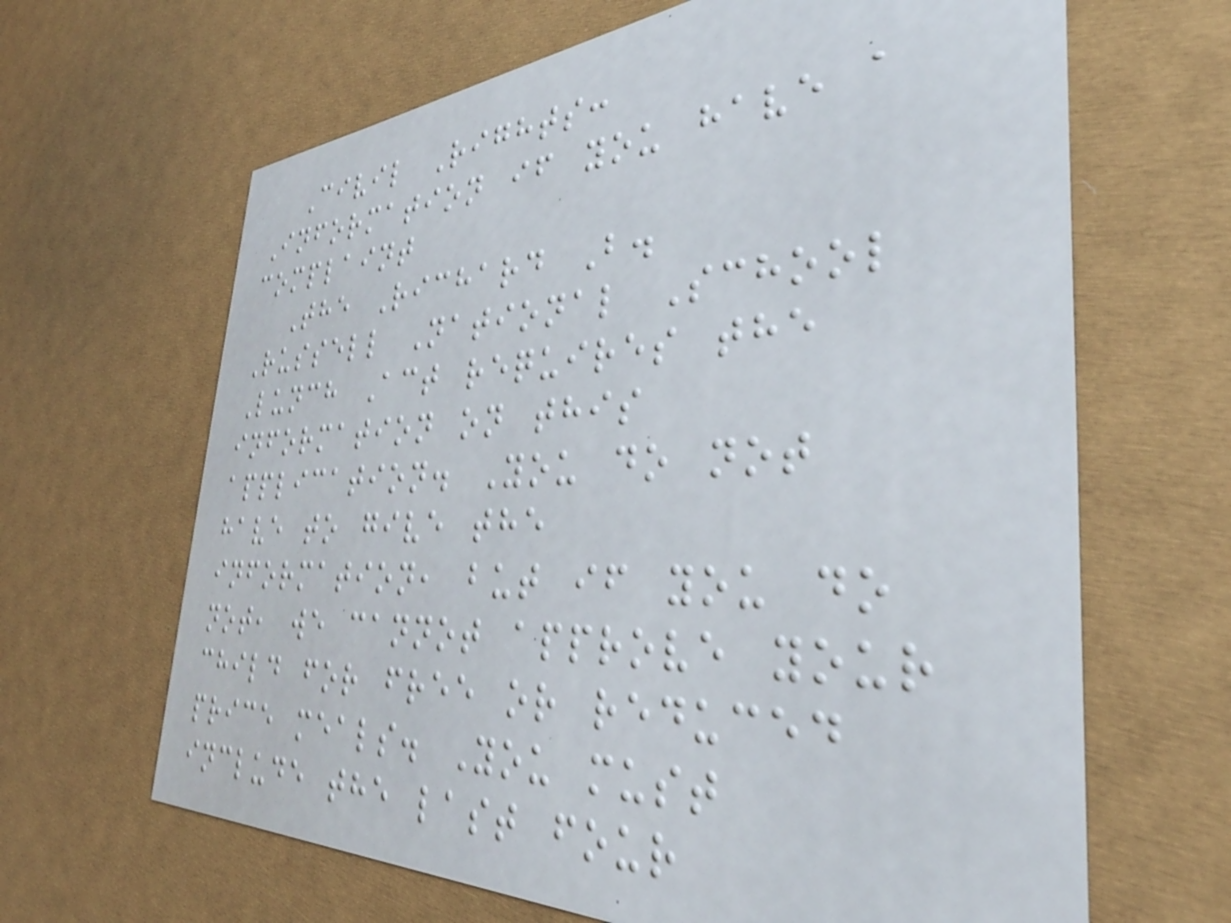Civil Rights:
Information if you have a
complaint
The Richard B.
Russell National School
Lunch Act requires the
information on this
application. You do not
have to give the
information, but if you do
not, we cannot approve your
child for free or reduced
price meals. You must
include the last four
